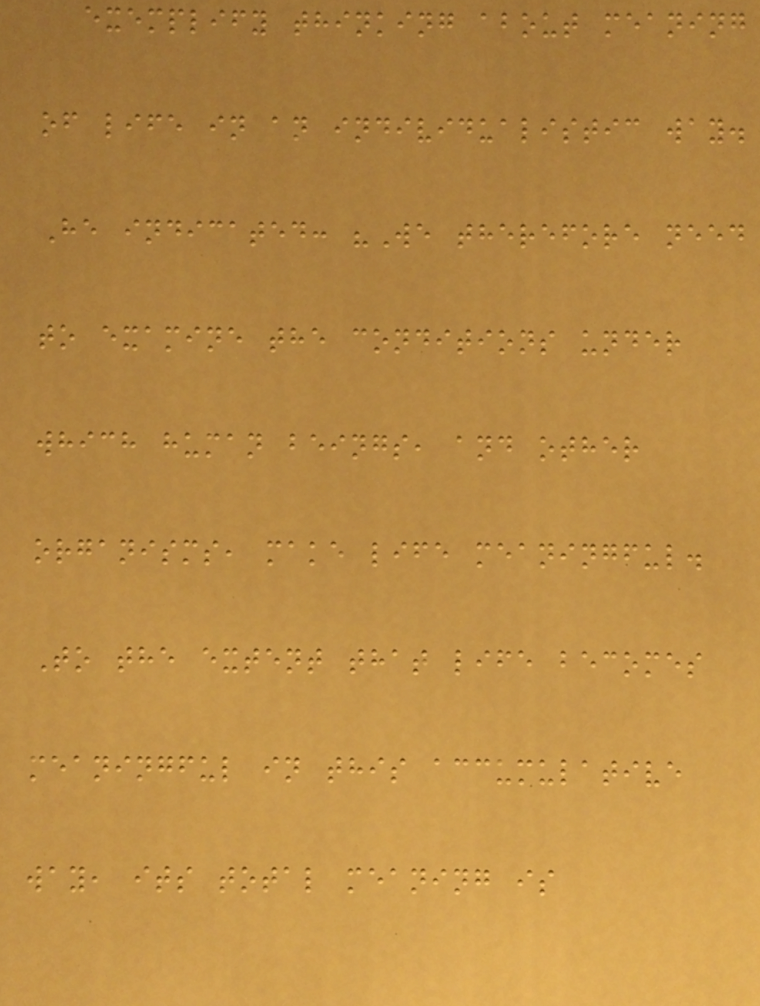exemplify thinking about meaning
of life in an individualistic way.
He indicated: "We therefore need
to examine the conditions under
which human beings, and other
organisms, make life meaningful.
To the extent that life becomes
meaningful in this accumulative
way, its total meaning is
